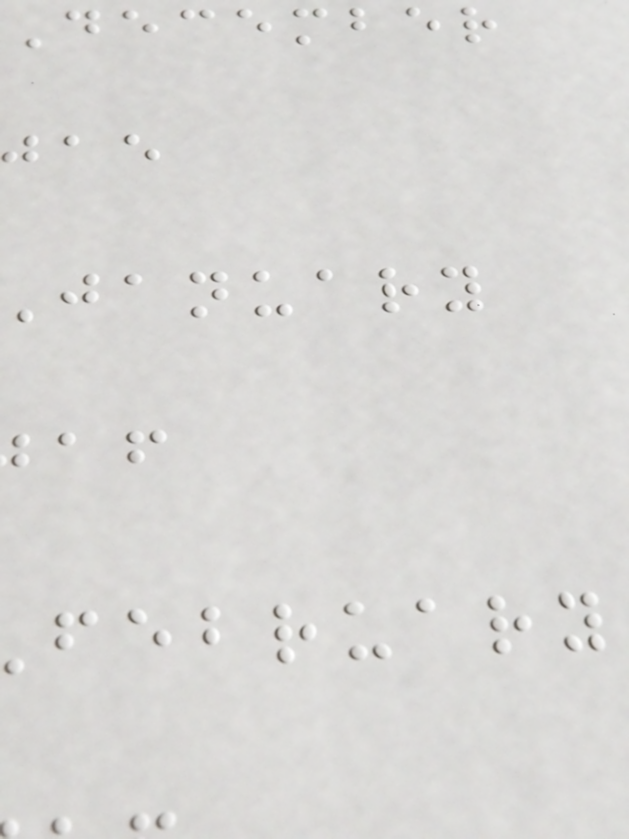December
january
february
